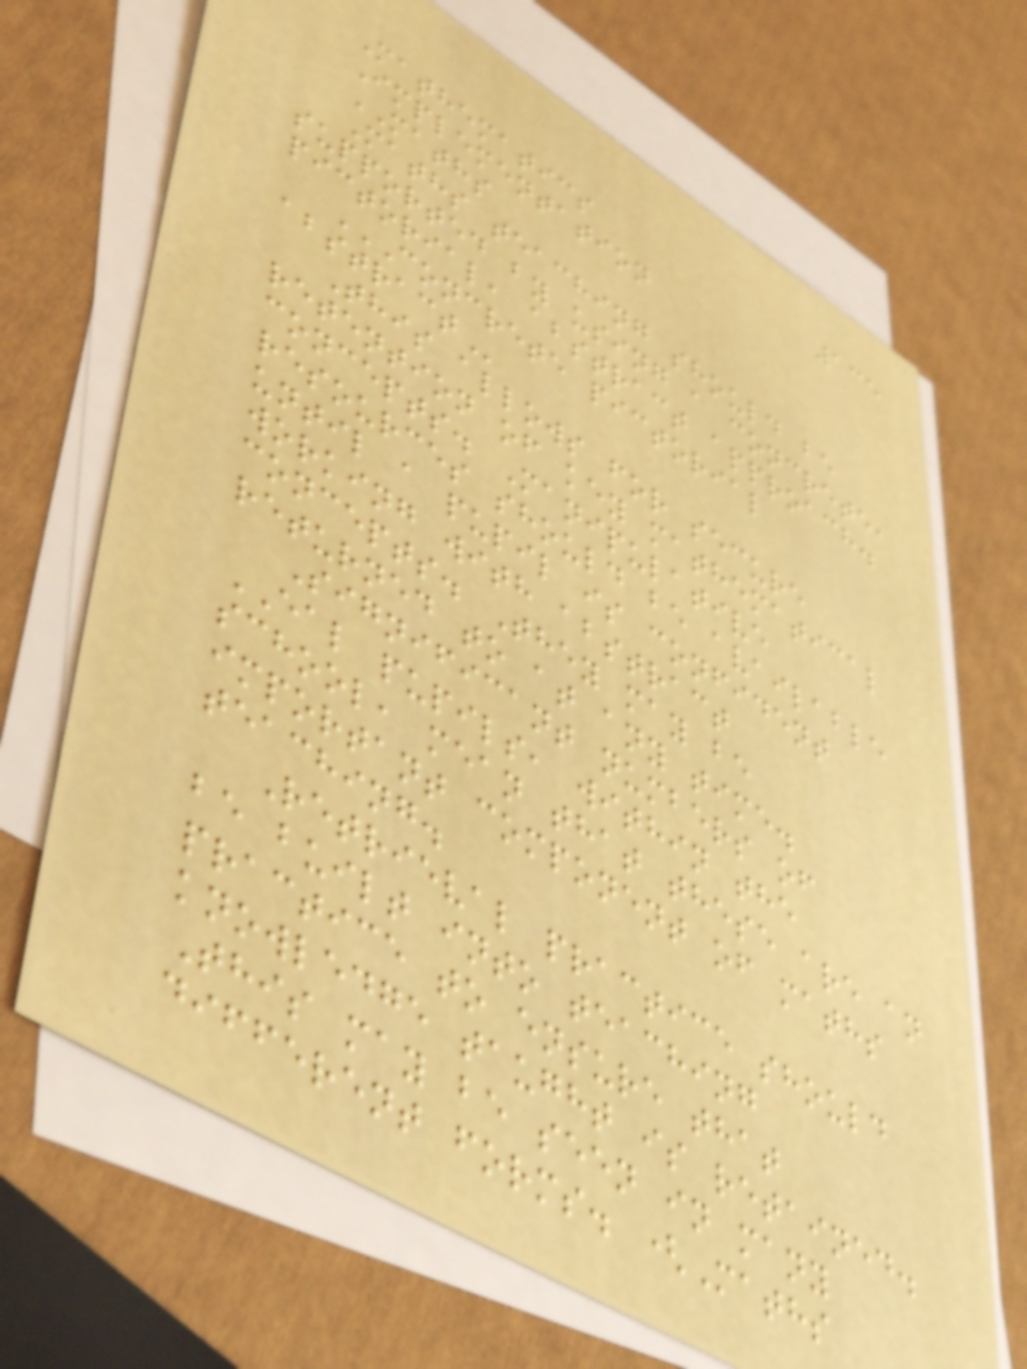135
Mathematics
Implementation
MATHS
Maths teaching should be
supported by using a concrete,
pictorial, abstract approach.
CONCRETE PICTORIAL
ABSTRACT
This allows for secure
retention of key mathematical
concepts. Manipulative
resources should be available
until a pupil is confident
working with abstract
concepts. They may be
returned to at any time.
Significant numbers of
EAL pupils, within the
school, mean that these are an
important component of maths
teaching.
Retrieval practice should
be built into teaching
practice to ensure that
knowledge taught is retained.
This may be seen in many
different forms. (Maths
